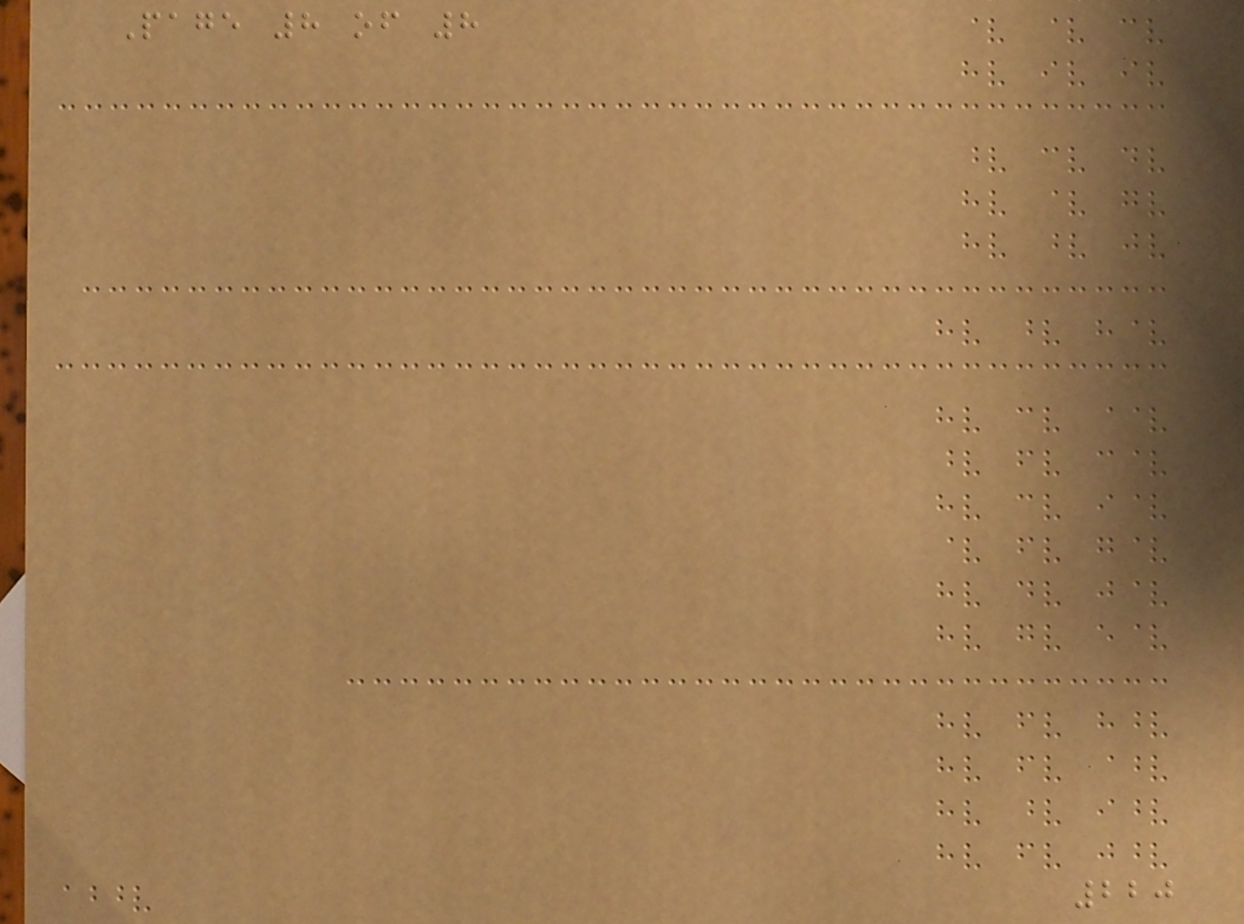Page 8 of 8
220
